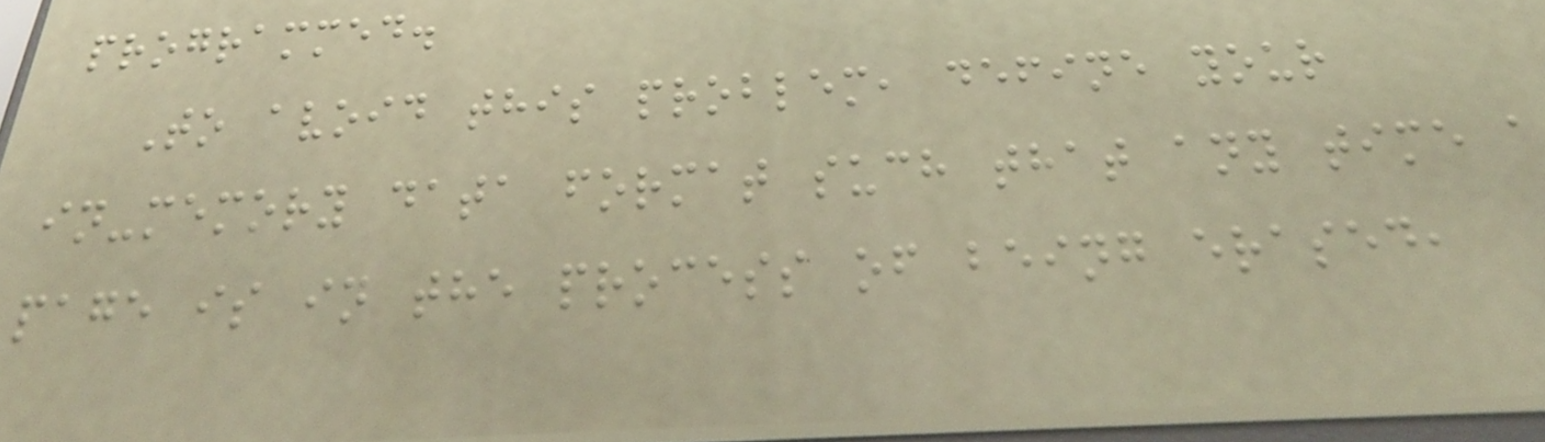programmed.
To avoid this problem, define your
in-memory data format such that any time a
page is in the process of being erased,
